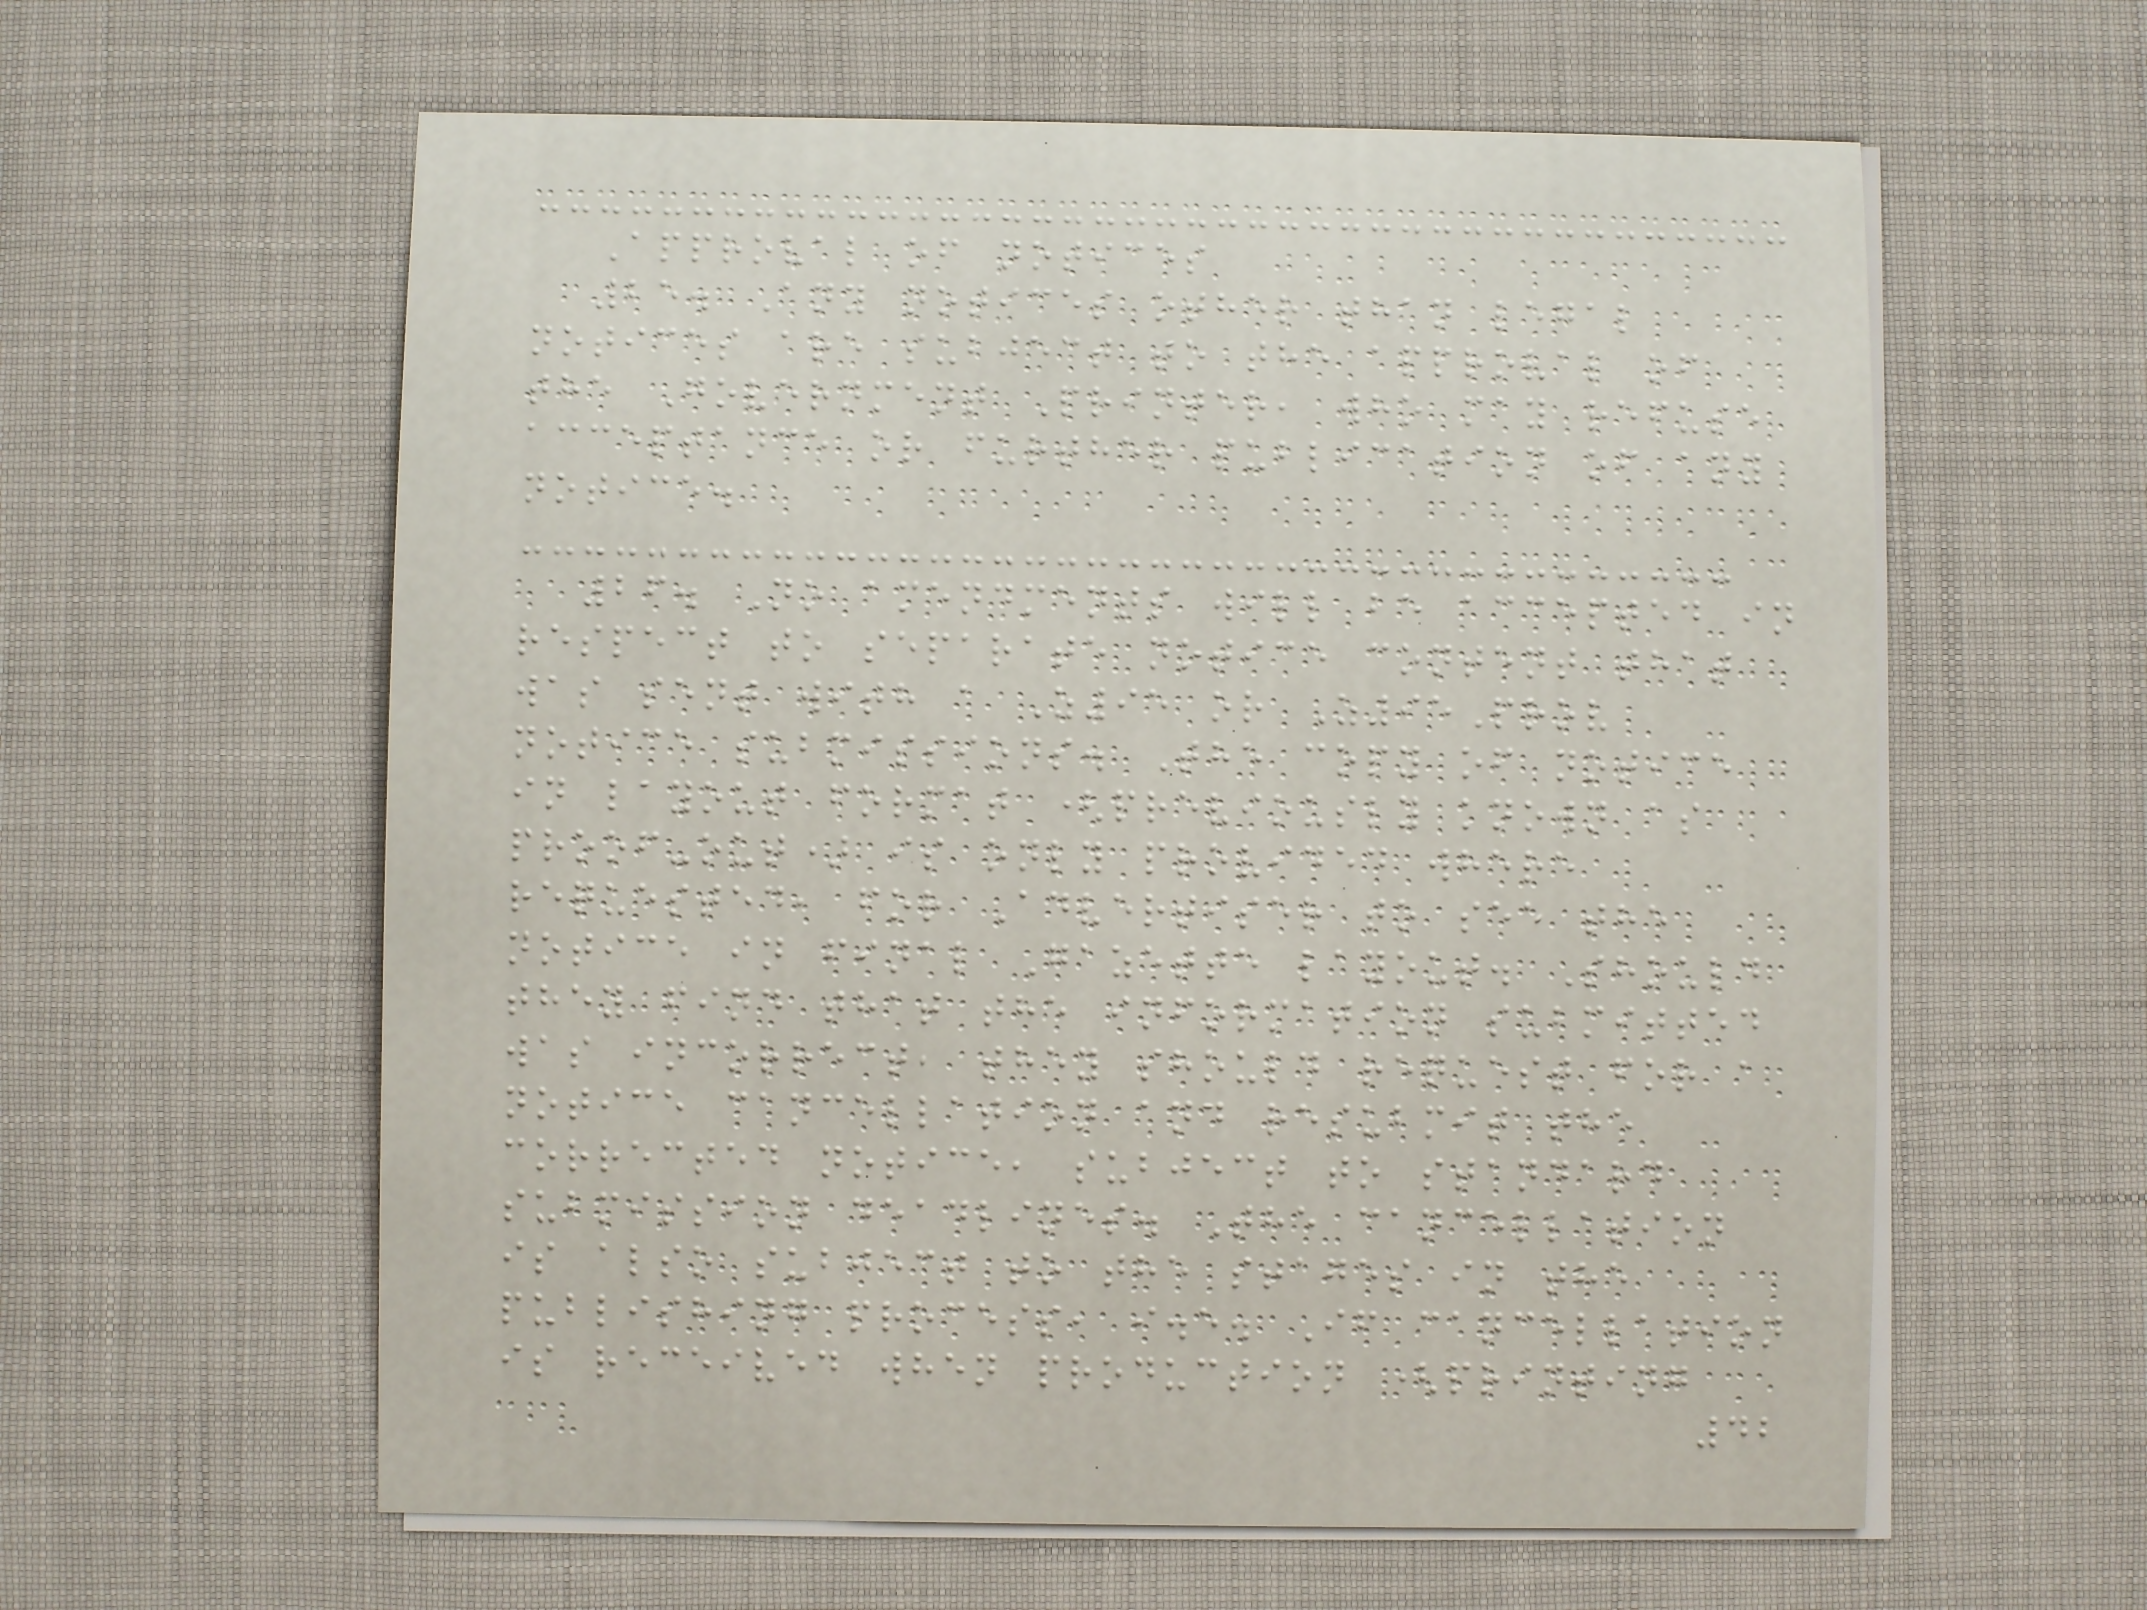Approval of notices
25. Any notices other than legal
notices are subject to the approval of
the Government Printer, who may refuse
acceptance or further publication of any
notice.
26. No amendments will be accepted in
respect to separate notice content that
was sent with a Z95 or Z95Prov
notice submissions. The copy of notice
in layout format (previously known as
proof-out) is only provided where
requested, for Advertiser to see the
notice in final Gazette layout. Should
they find that the information submitted
was incorrect, they should request for a
notice cancellation and resubmit the
corrected notice, subject to standard
submission deadlines. The cancellation
is also subject to the stages in the
publishing process, i.e. If cancellation
is received when production (printing
42
